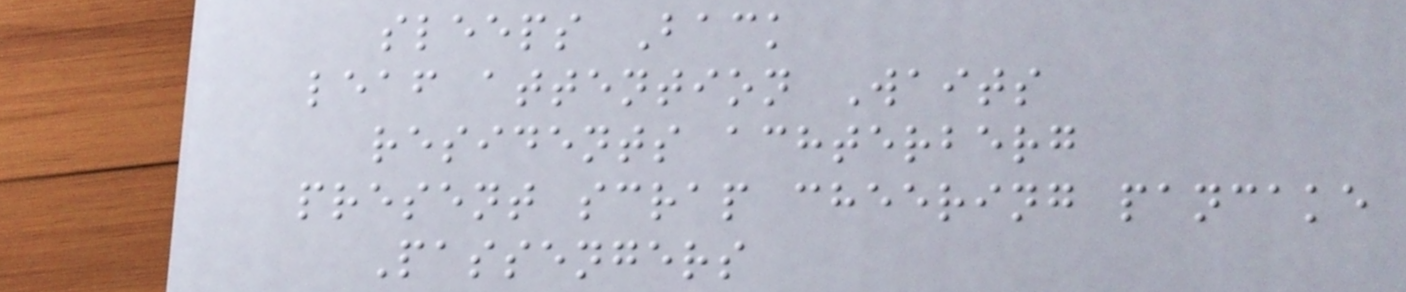sleeps Back
leaf attention Waits
residents achterberg
present scrap cheering pancake
Passengers
